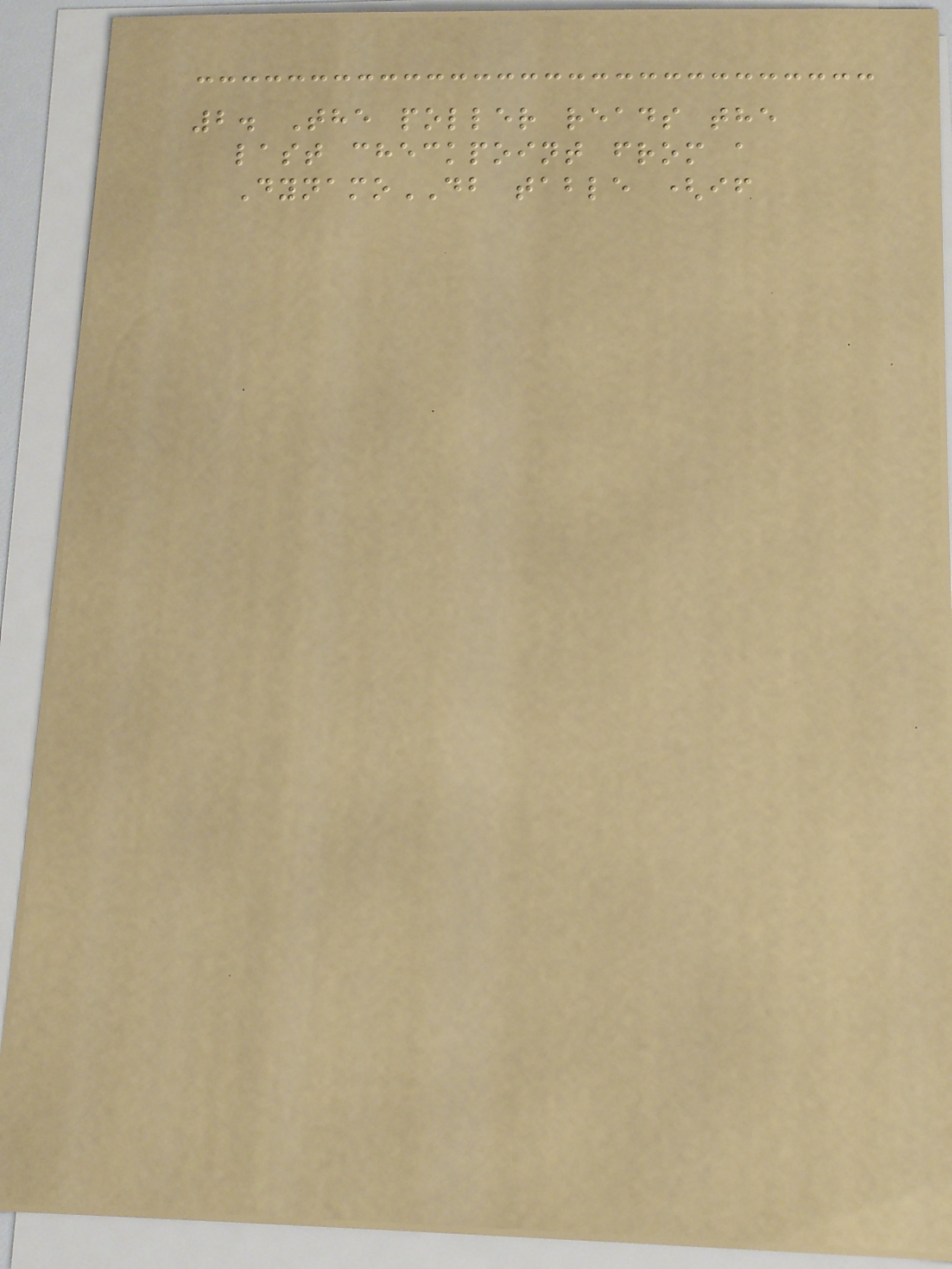2. The poller reads the
last checkpoint from a
DynamoDB table (if
